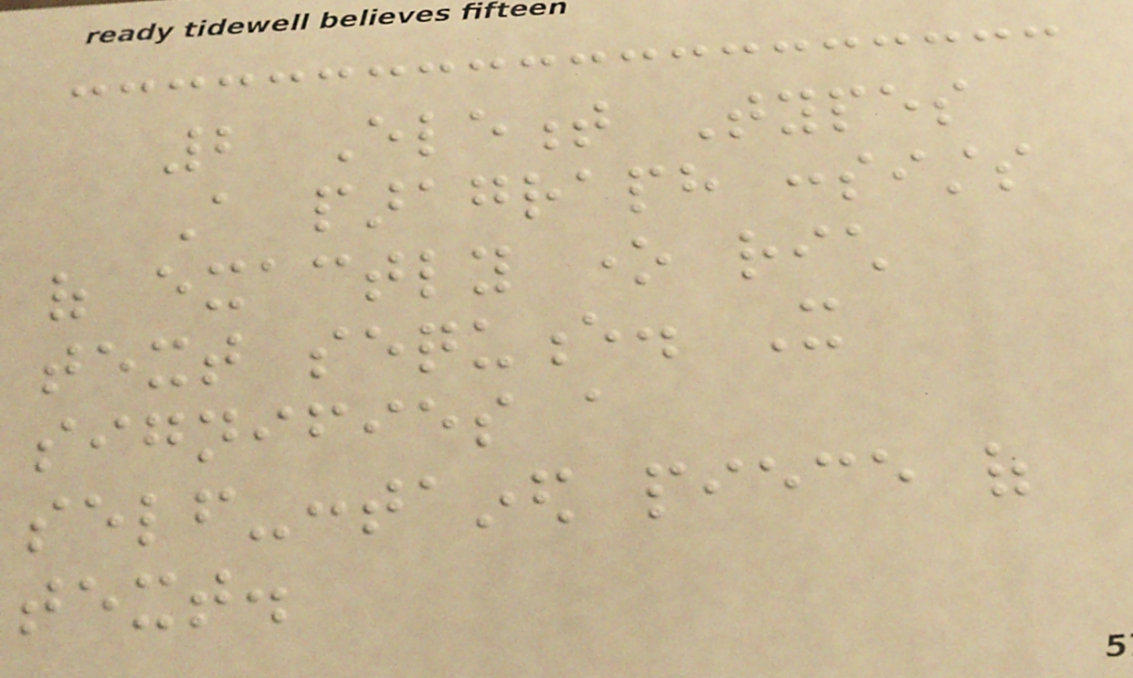2 Element Types
A paragraph consists
of exactly one rich
text sequence. It
signifies a
self-contained piece of
text.
